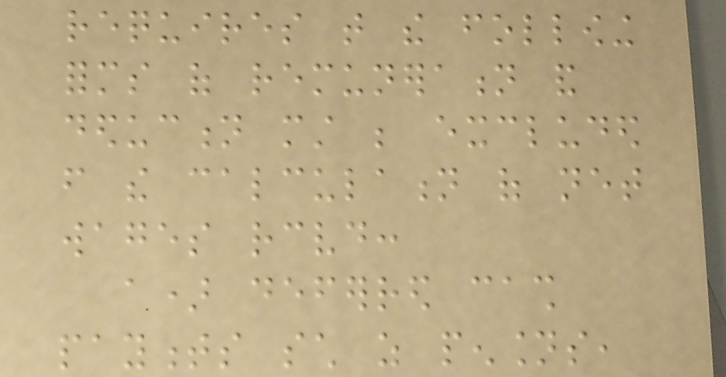requires that the following
forms of remuneration and
deduction must be excluded
from the calculation of net
wages received:
a) deferred cash
payments such as pensions,
